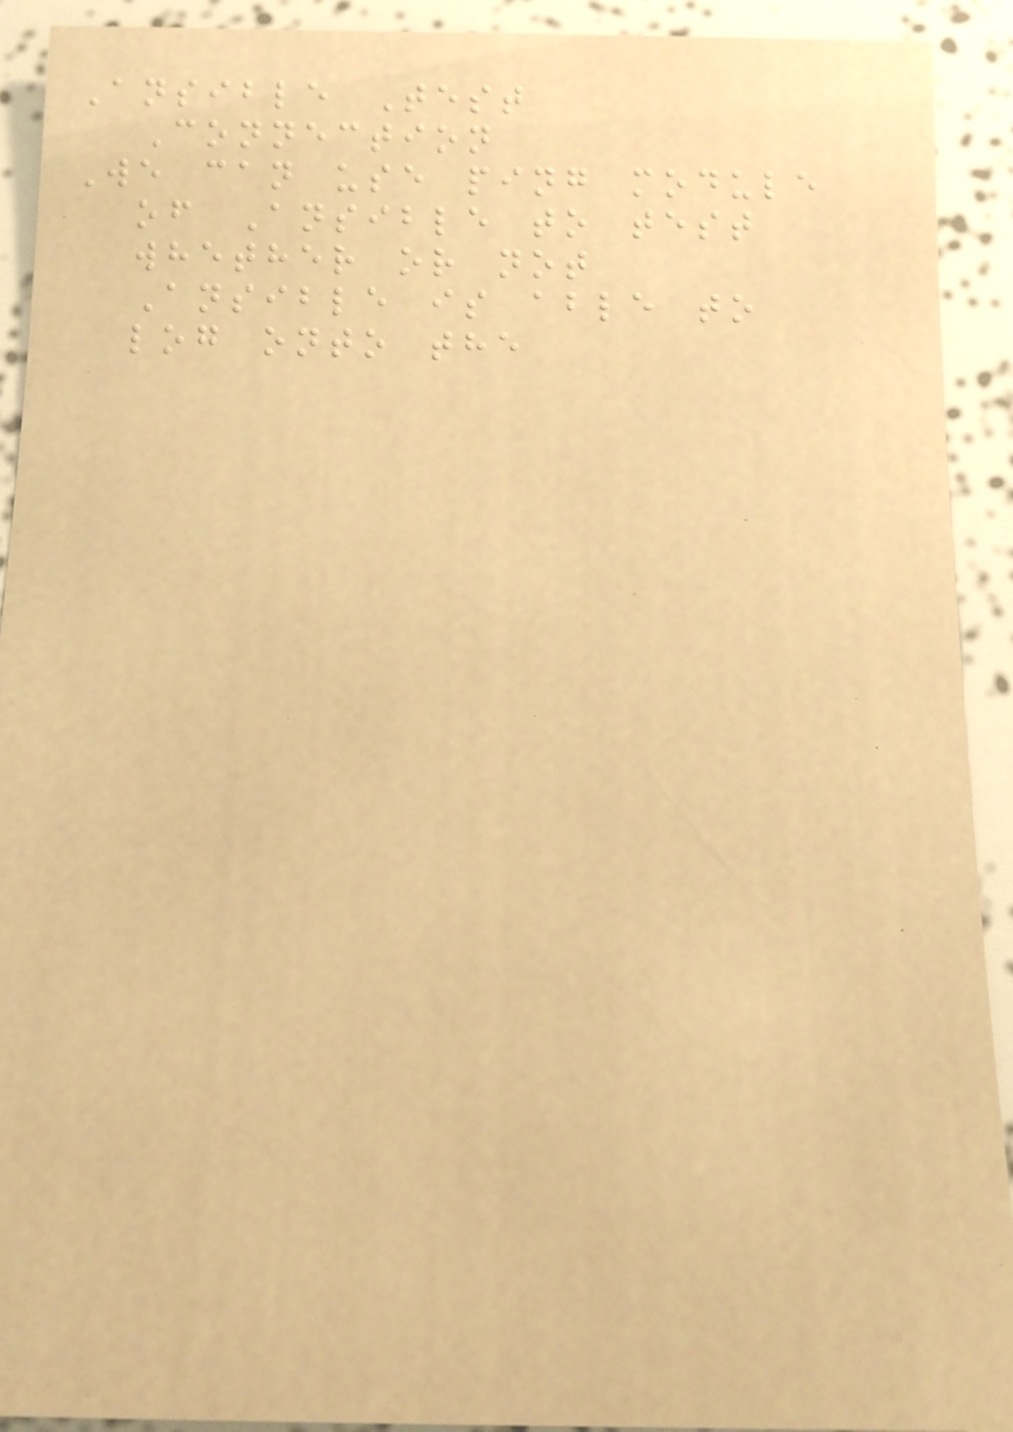Ansible Test
Connection
We can use ping module
of Ansible to test
whether or not
Ansible is able to
log onto the
